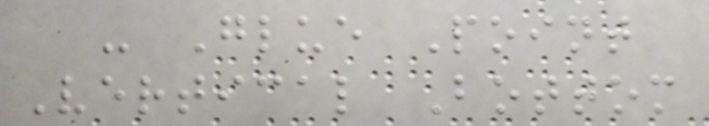- Glue Point
Vertical Bottom
